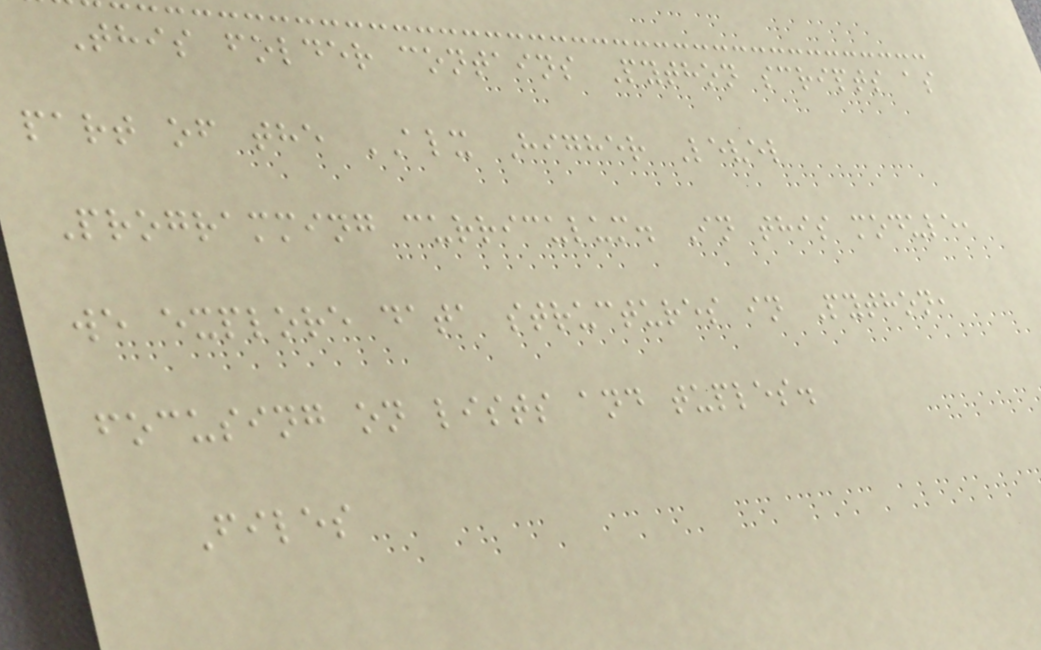This folder contains Python scripts as
part of the ALX Higher Level
Programming curriculum. In this module,
we explore data structures in Python,
focusing on lists and tuples.
Files
